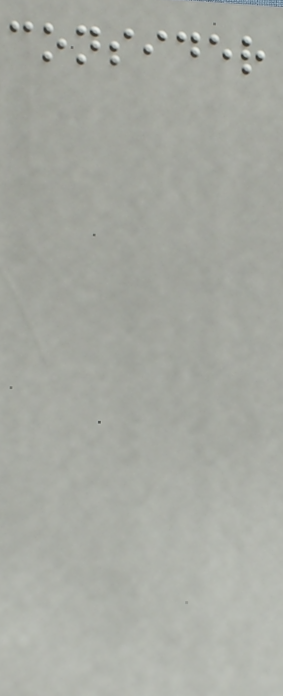consider
